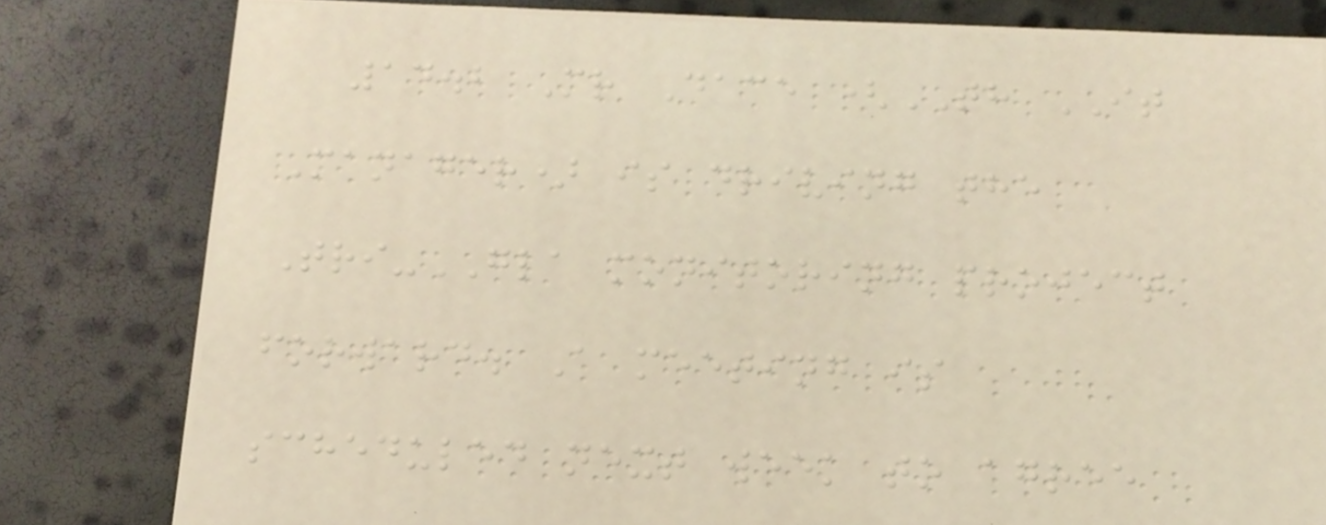14.2 Mr Dace (TH IT
Manager) is driving the
Tri-GLA monitoring project
forward. A meeting is
scheduled next week to agree
